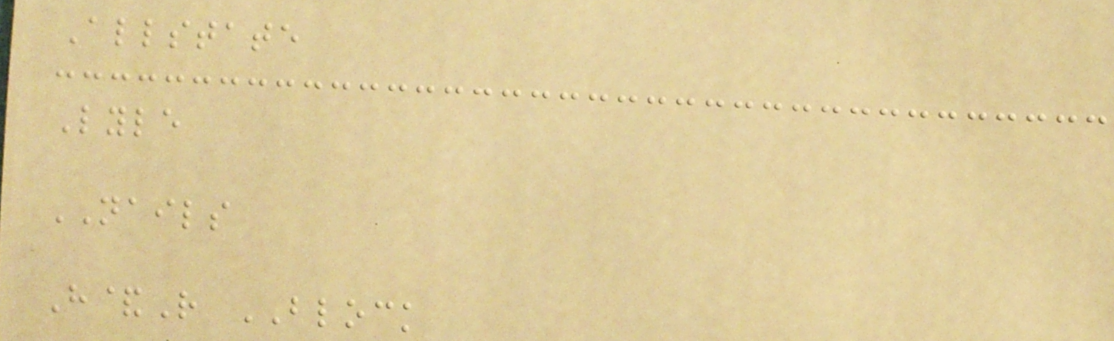Allstate
Lyle
NAILS
H&R BLOCK
